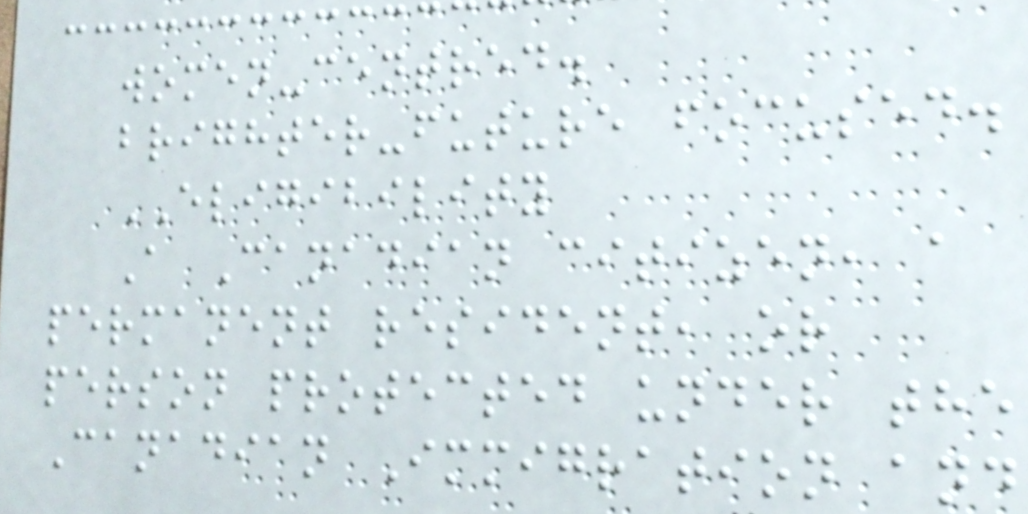women-centred.
brighter-future focused.
ELIGIBILITY
A Canadian citizen, a
permanent resident, or
person protected under the
Canadian Immigration and
